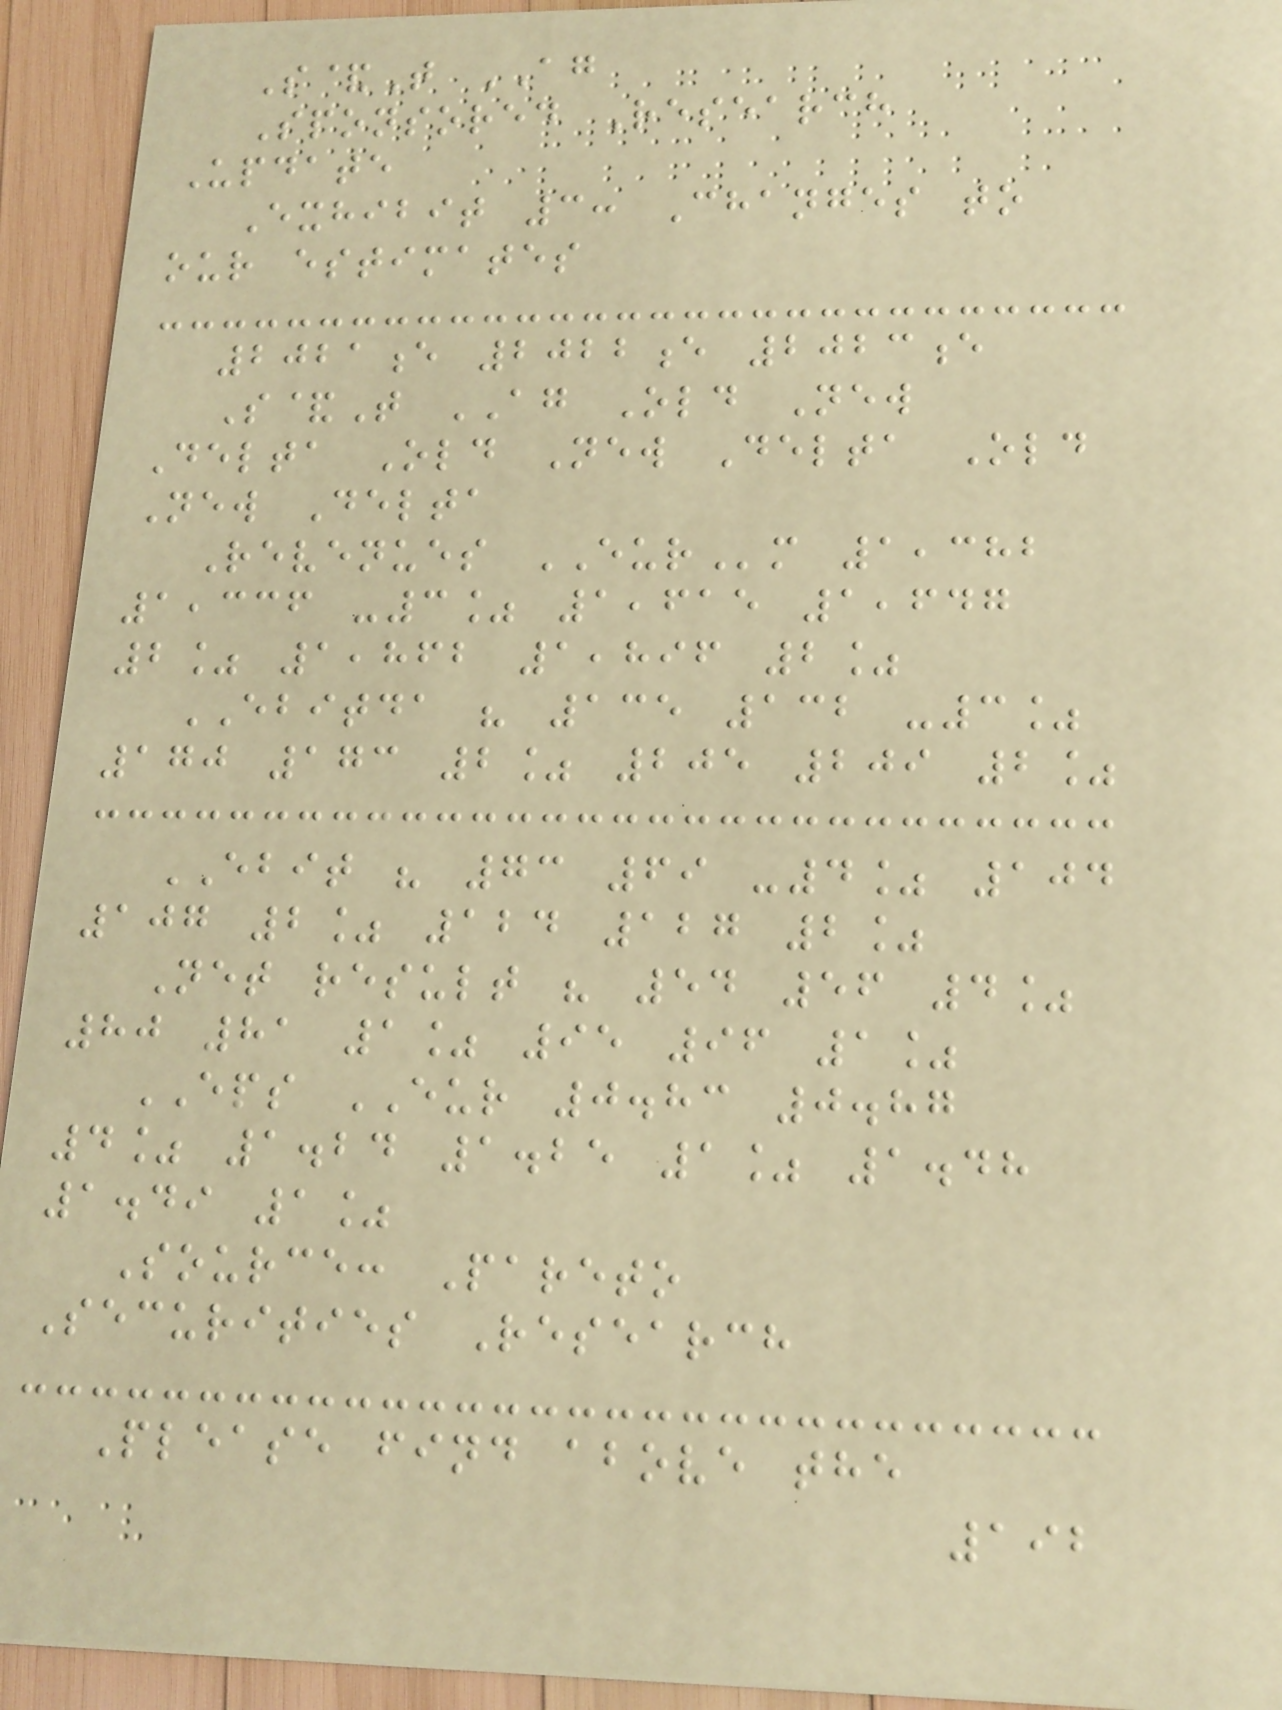S&T AG
Sponsored Research
Update
Exhibit 3: Changes to
our estimates
2021e 2022e 2023e
S&T AG Old New
Delta Old New Delta Old
New Delta
Revenues EURm 1,382
1,336 -3% 1,615 1,647
2% 1,862 1,896 2%
EBITDA " 135 132 -3%
170 173 2% 205 209 2%
EBIT " 73 69 -4% 104
107 2% 124 127 2%
Net result " 54 56 4%
80 81 1% 95 96 1%
EPS EUR 0.83 0.87
4% 1.24 1.25 1% 1.48
1.49 1%
Source: Pareto
Securities Research
Please find above the
192
